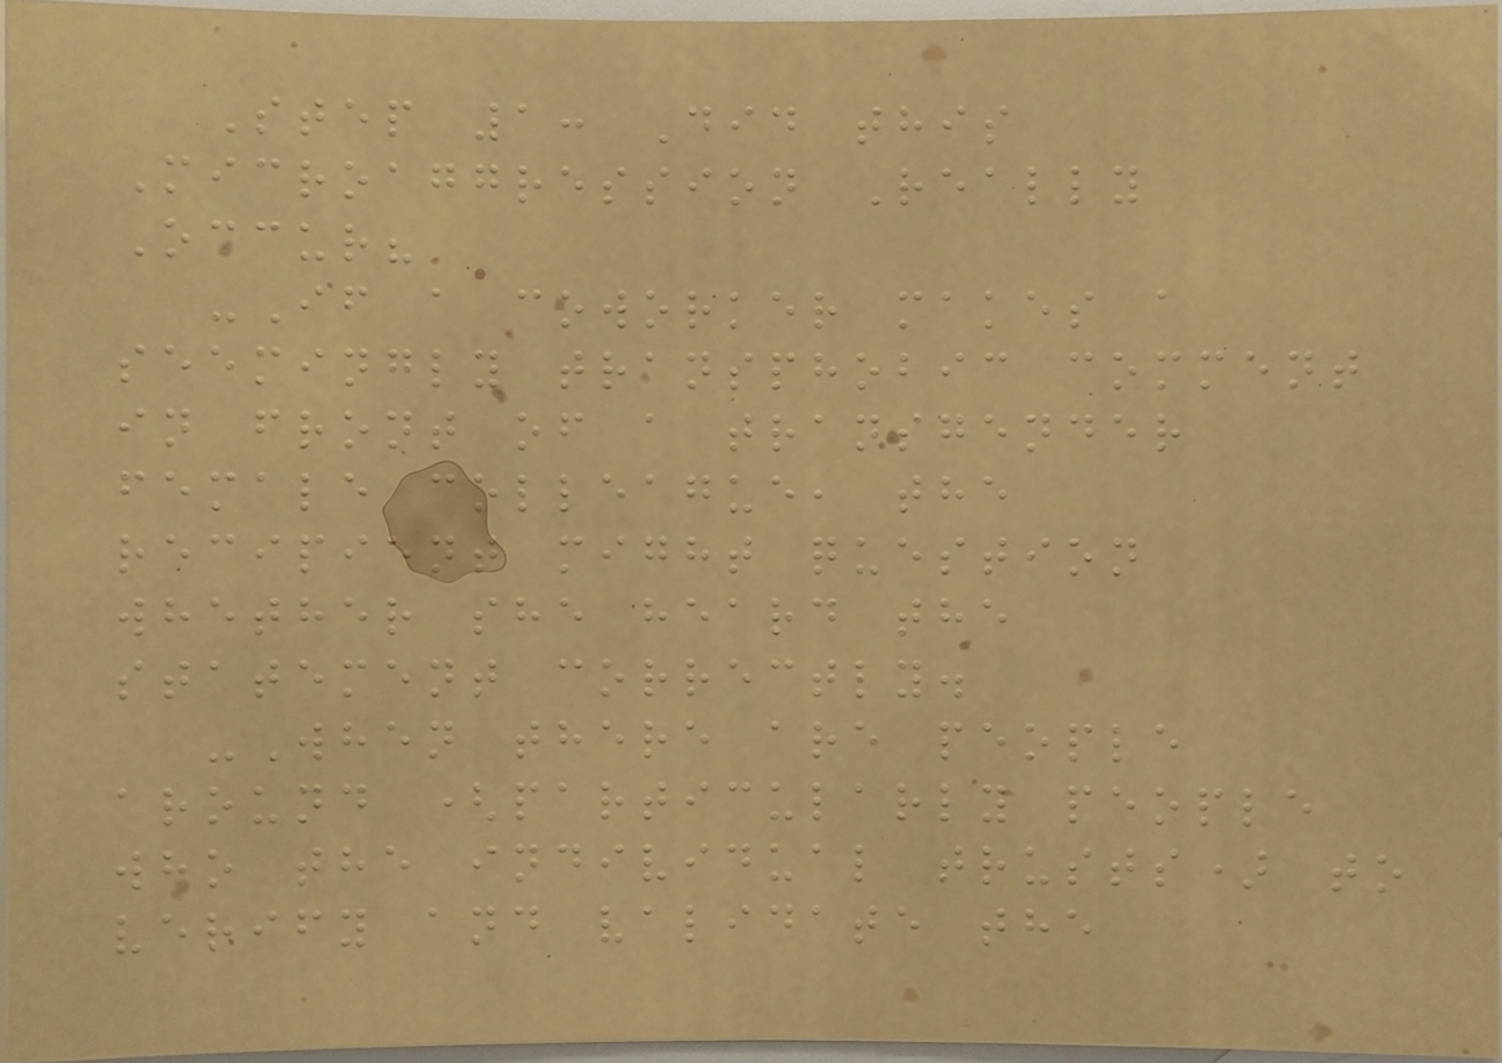Step 1: Did this
Microaggression Really
Occur?
-If a coworker makes a
seemingly transphobic comment
in front of a transgender
female colleague, the
recipient might question
whether she heard the
statement correctly.
-When there are people
around (particularly people
who the individual trusts) to
verify and validate the
